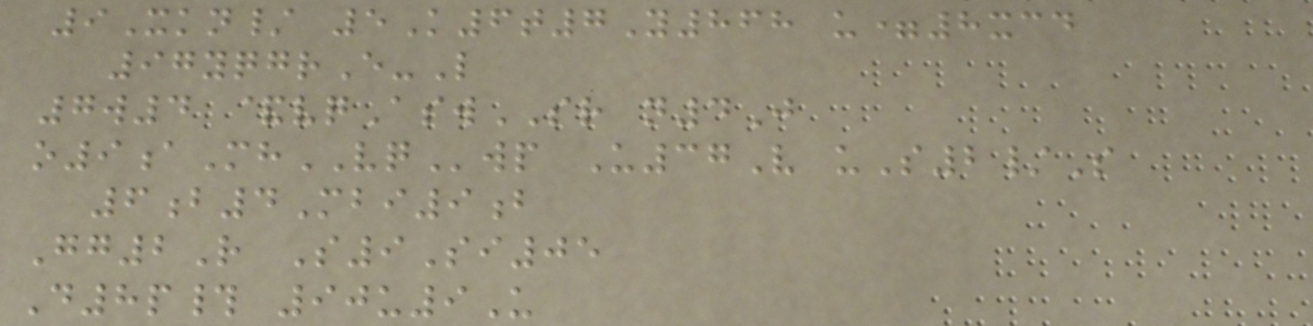9Xkn/ 5K6t7Y868 u=8xcd
97yqgrE-L
7w4 &vqAswSR n4J
o9aMhVQwp U37V uS2/S
6b4Mbi9b
Gg2R S9Si05
D8p# 90u9U
